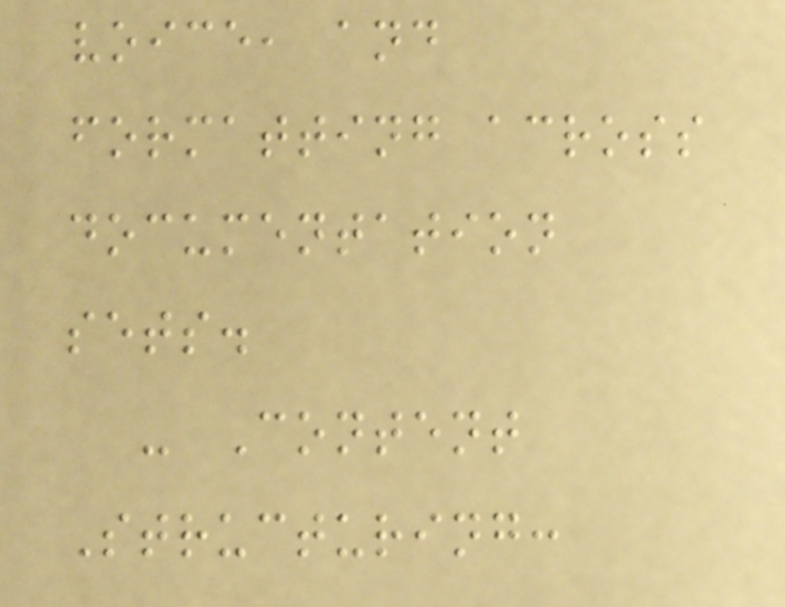voice, and
formatting across
documentation
sets.
- Content
Structuring:
